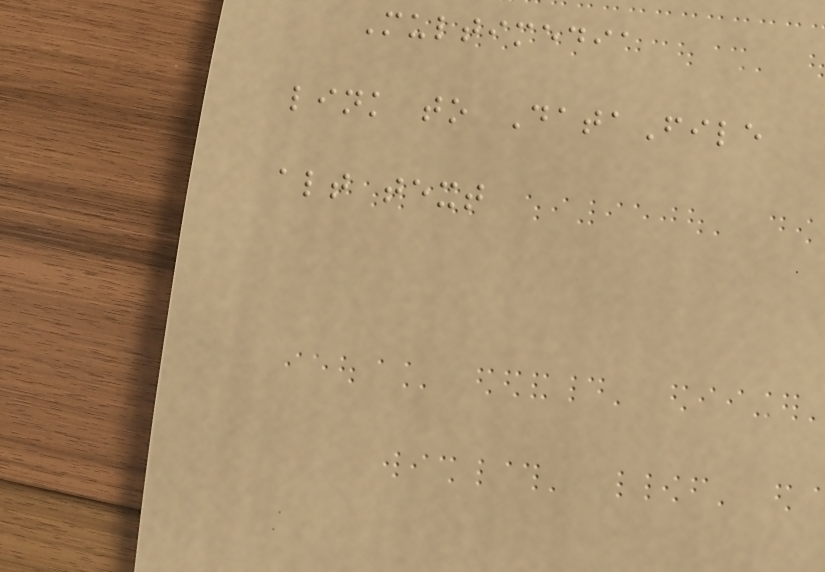Multimedia
link to DataFile
alt text
